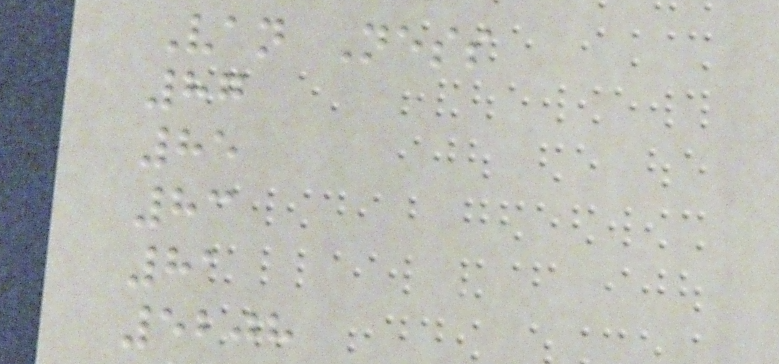Van Ness
87
85
83
81
5208
